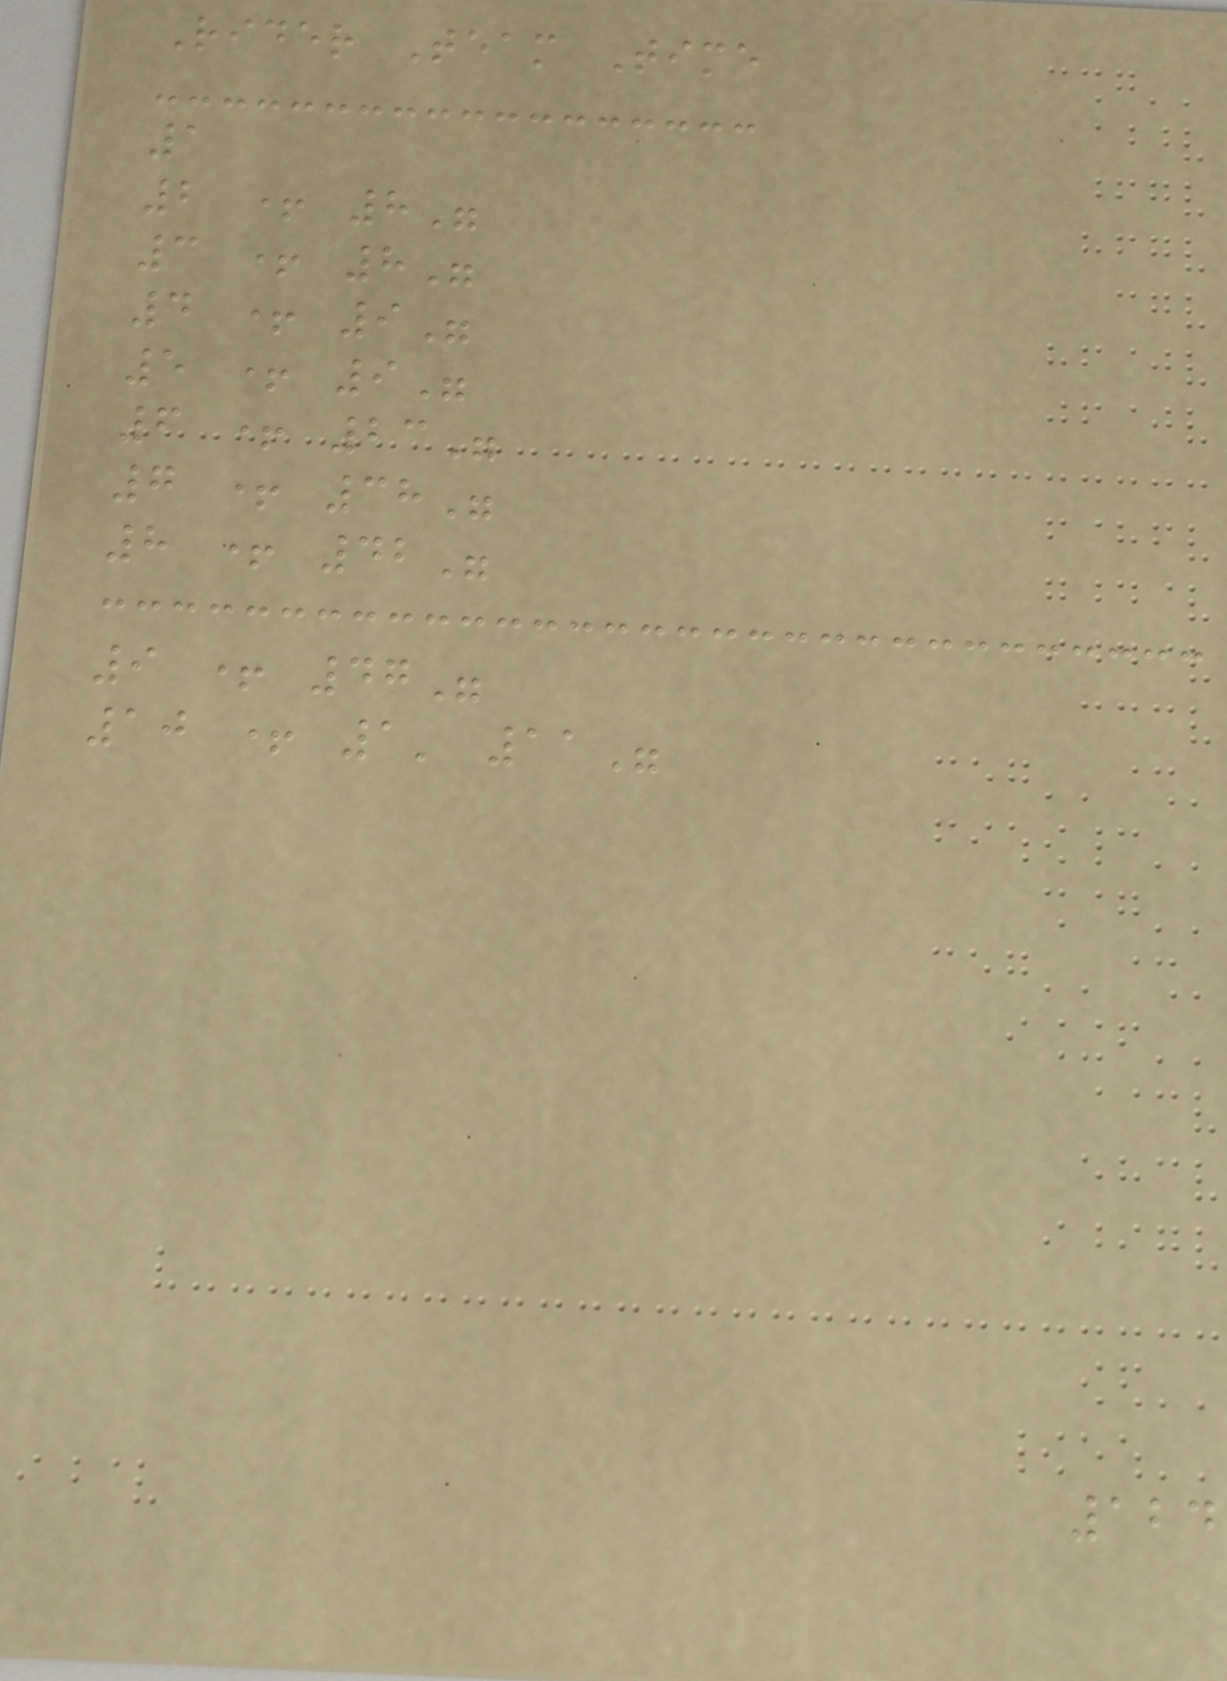Rider Team Time
1
2 + 8"
3 + 8"
4 + 9"
5 + 9"
6 + 23"
7 + 38"
8 + 42"
9 + 47"
10 + 1' 11"
124
